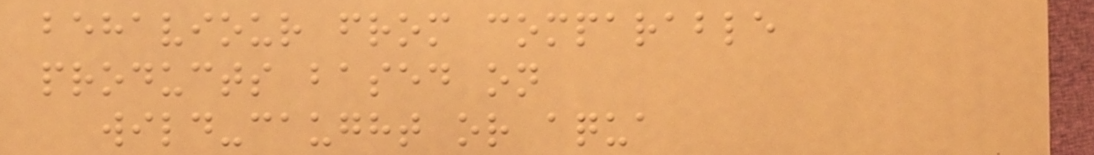behaviour from comparable
products based on
wild-caught or aqua
